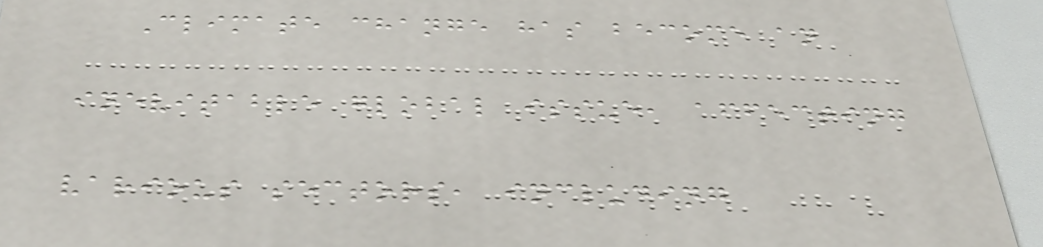Climate change has become an
inevitable global issue, affecting
various sectors, including
